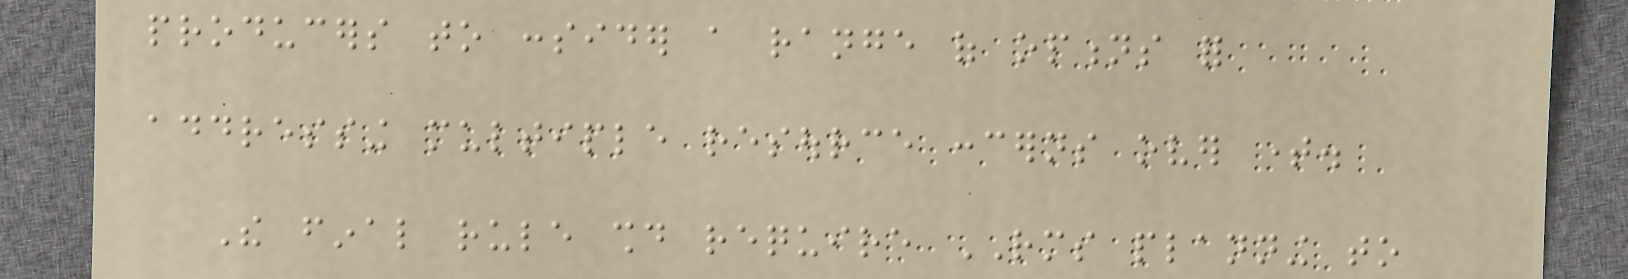producers to consider a range of options for
addressing multiple resource concerns over time.
The final rule should require RMS planning to
